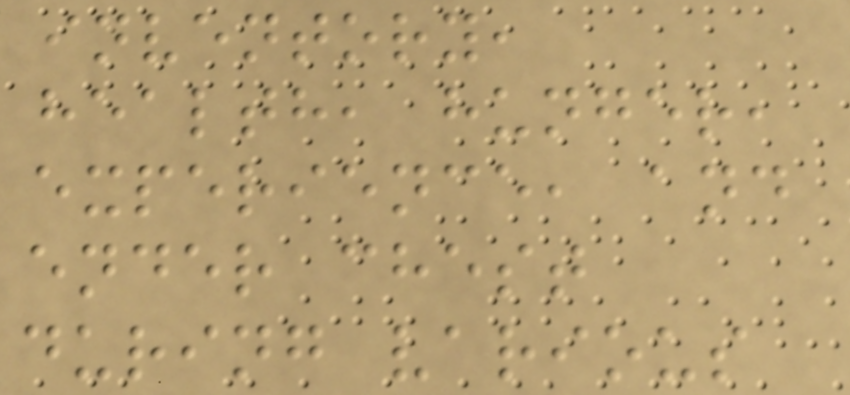inventory,
health, hunger,
experience, and
ender chest
during various
